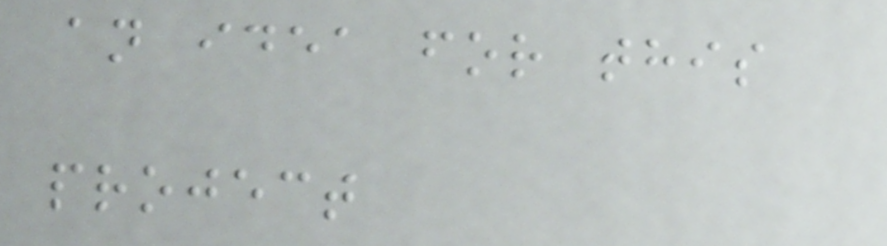an idea for this
project
